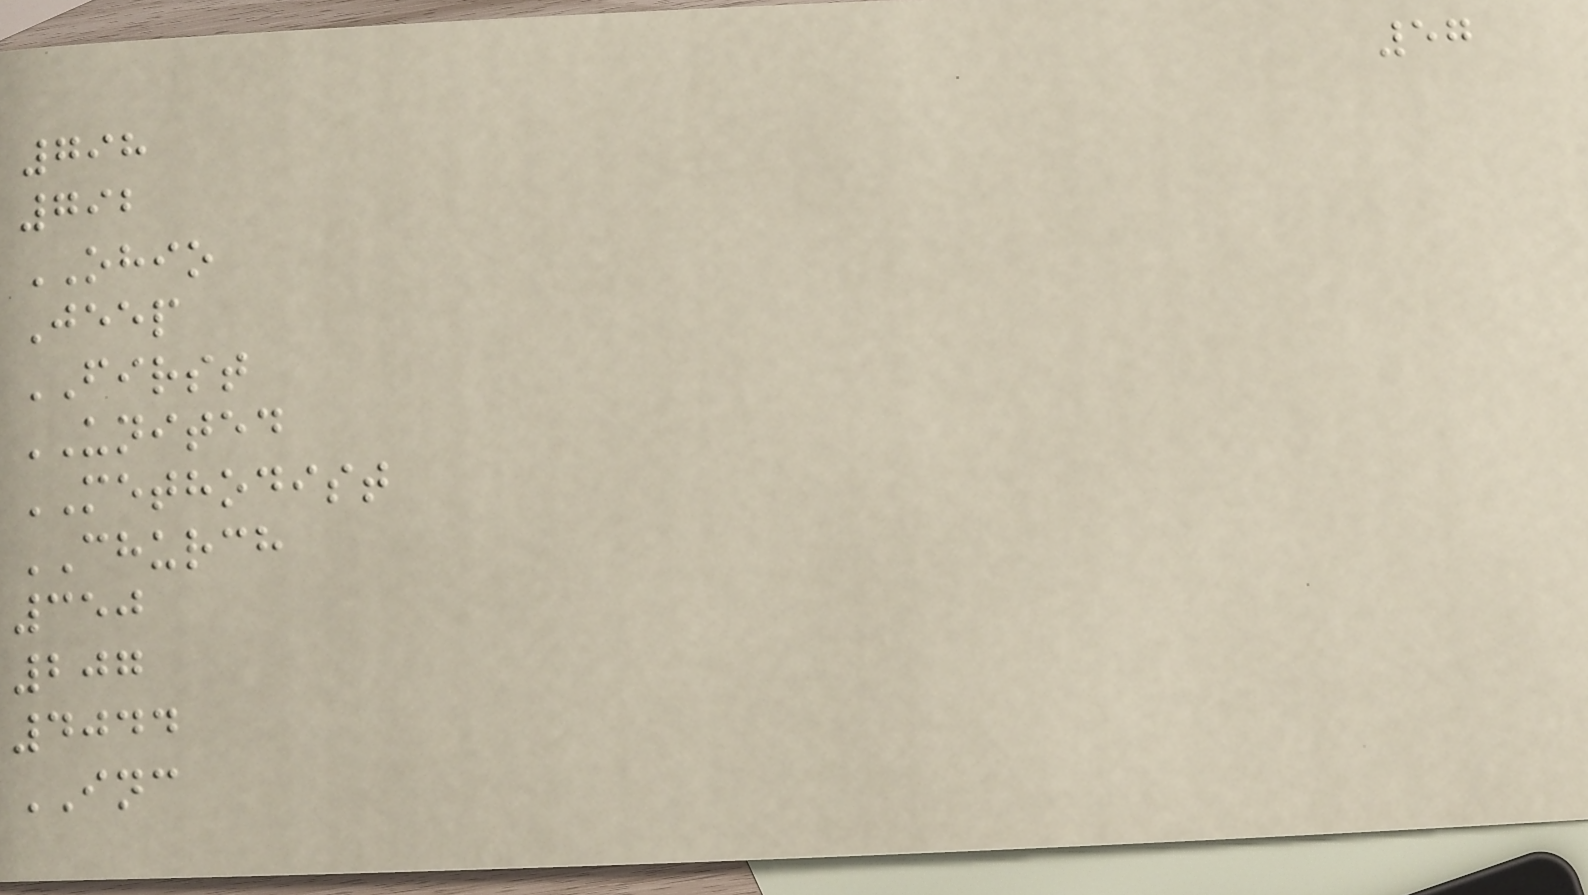57
798
792
OHIO
Jeep
FIRST
UNITED
METHODIST
CHURCH
350
207
4044
INC
